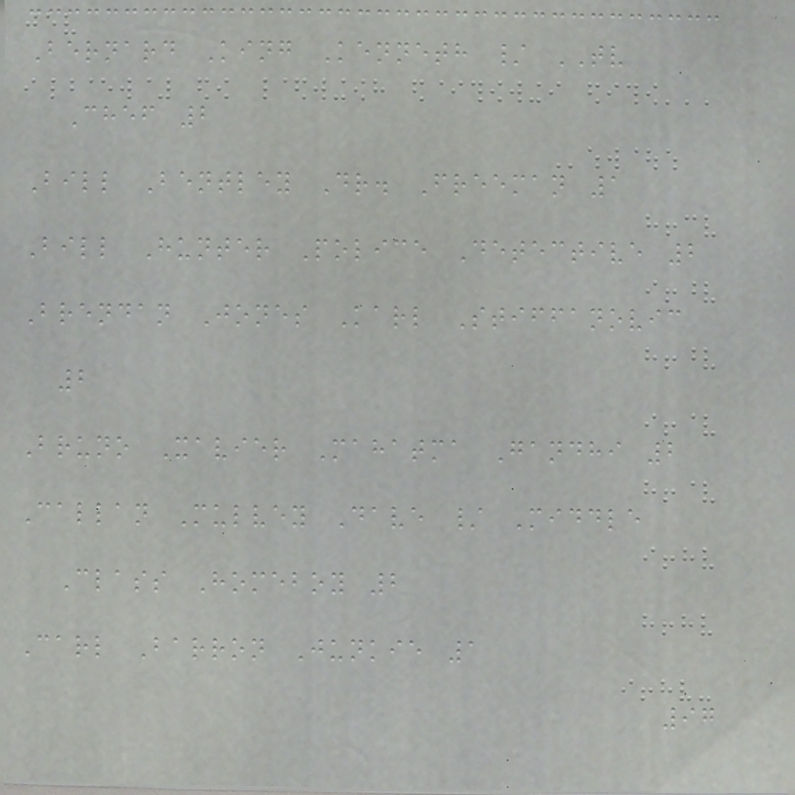Bernard King Kenneth / TV
Chef 2
Bill Bentley Dr. Freeman 1
Bill Hunter Police Detective 2
Brendan Jones Karl Stiffanovic
2
Bruno Xavier Mahatma Gandhi 2
Callan Mulvey Dave / Middle
Class Homeboy 2
Carl Barron Junkie 1
97
